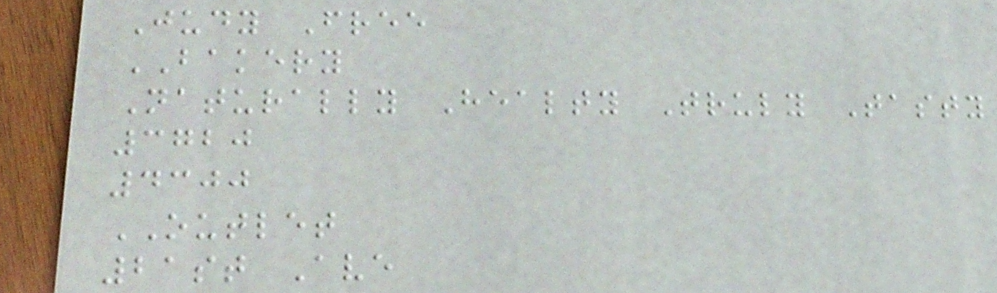Judy Free
BAKERY
Naturally Healty Truly Tasty
3720
4300
OUTLET
21st Ave
